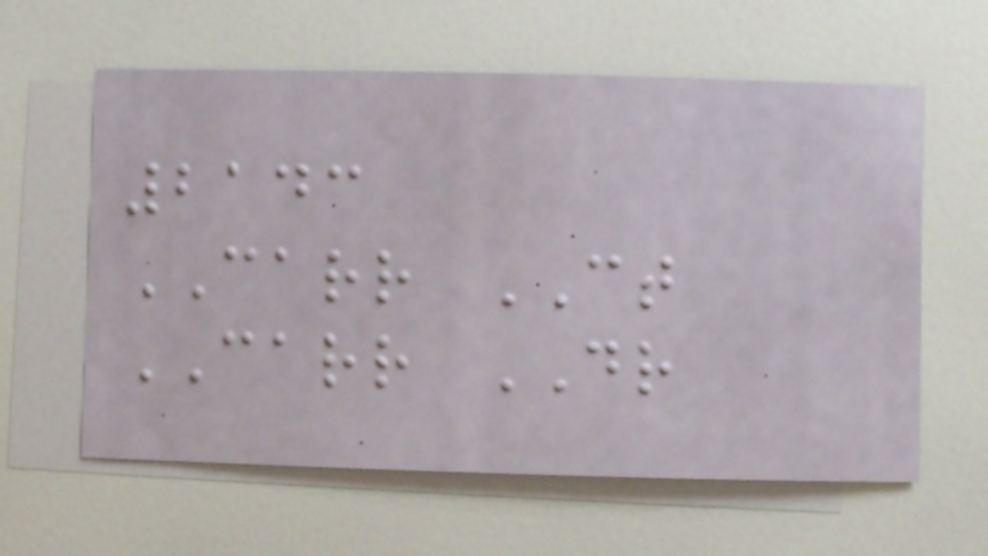2143
CARR CT
CARR DR
